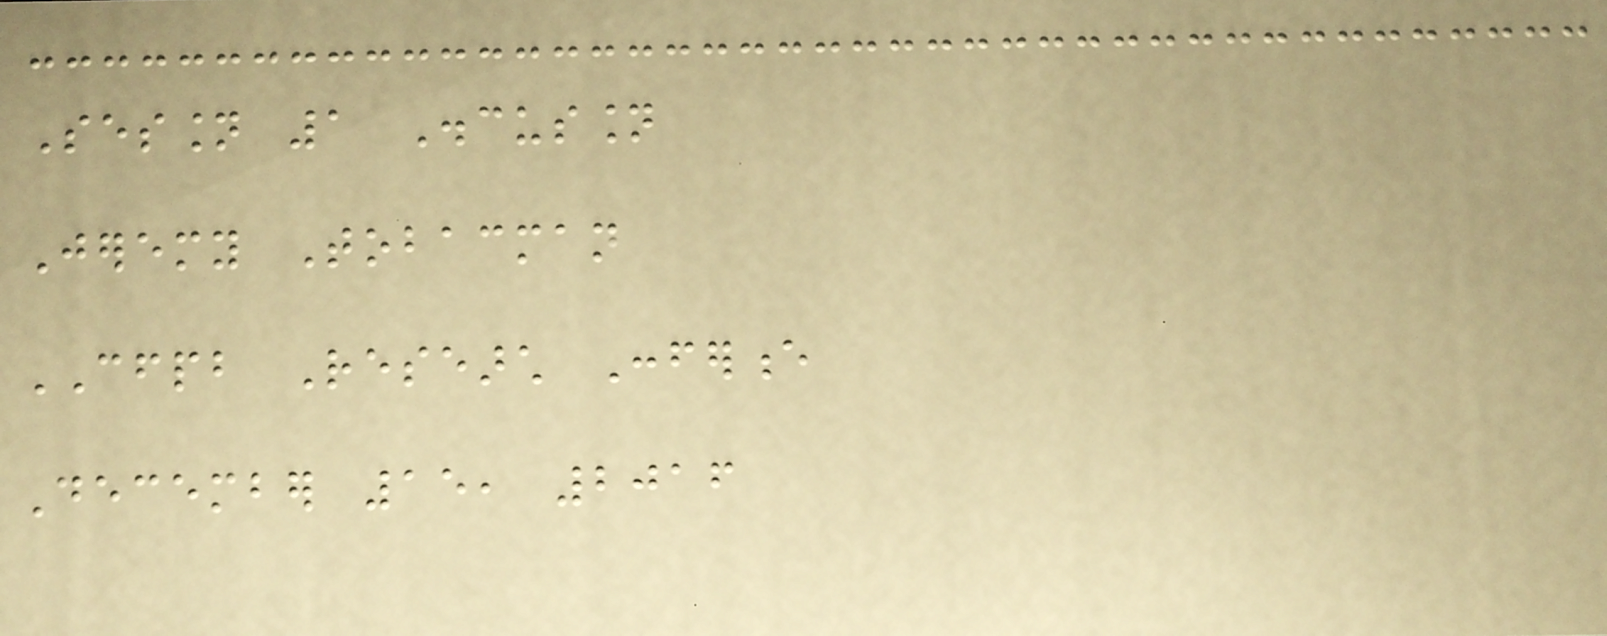Session 1 Discussion
Jeremy Tobacman
CFPB Research Conference
December 15, 2016
